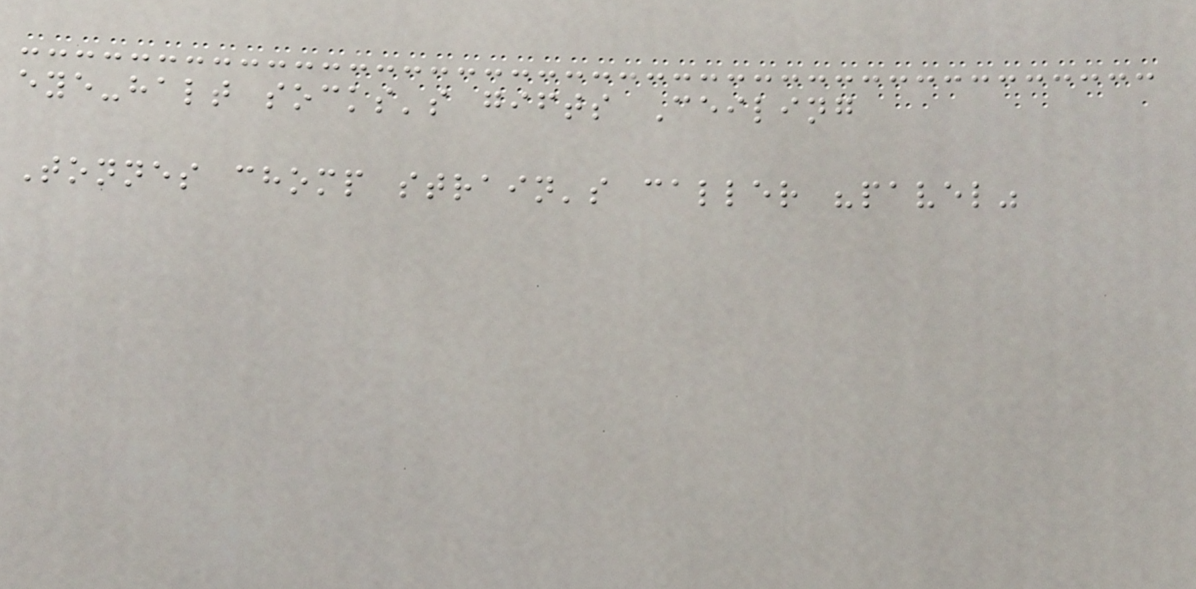eye-halt socks's gifts Ceiling
Tonnes chomp strain's caller "pavel"
